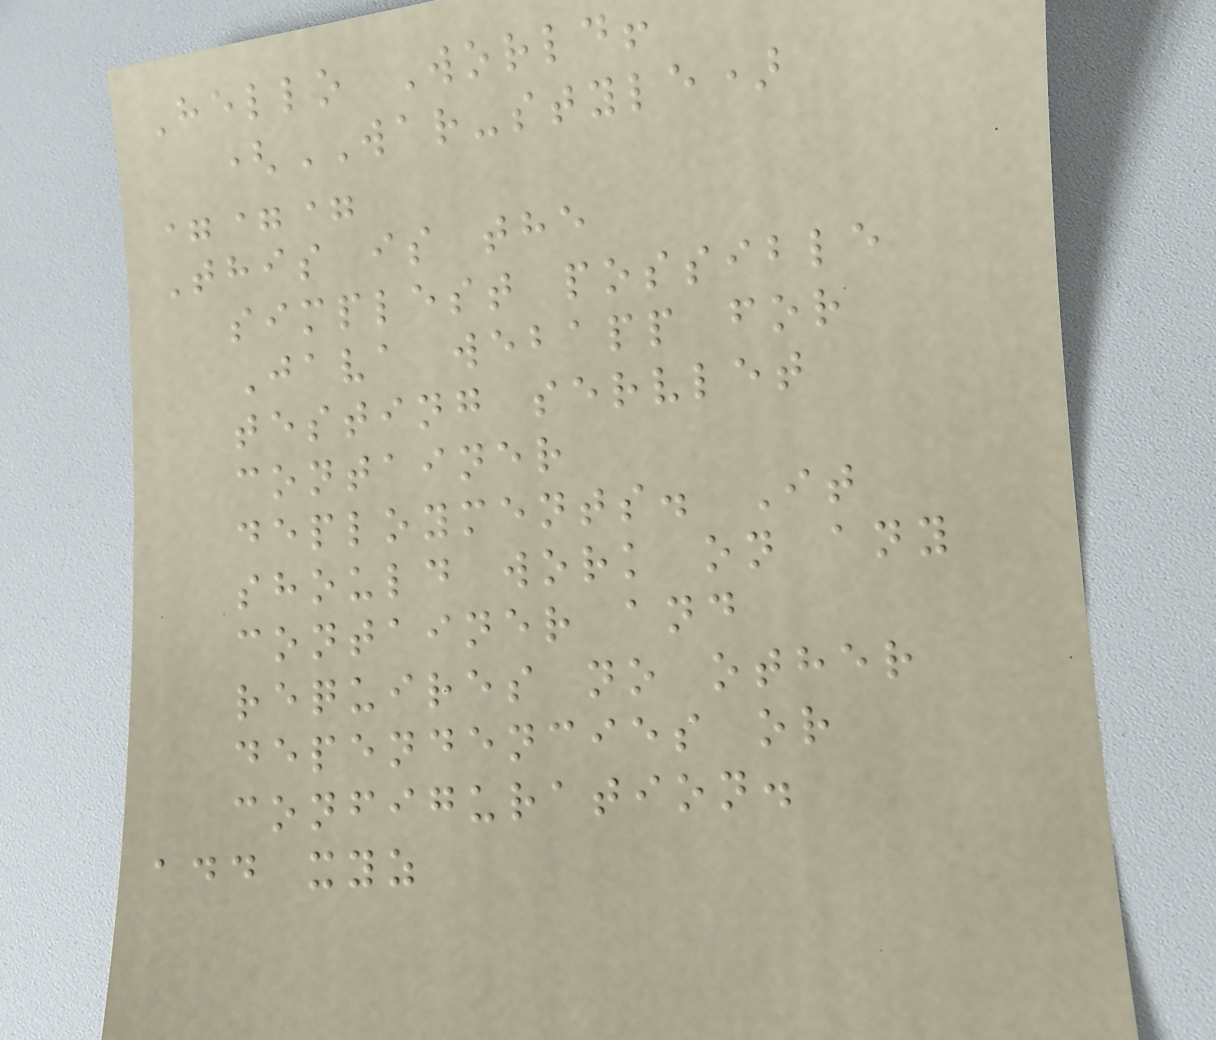Hello World!
(WAR-style)
===
This is the
simplest possible
Java webapp for
testing servlet
container
deployments. It
should work on any
container and
requires no other
dependencies or
configuration.
add xyz
